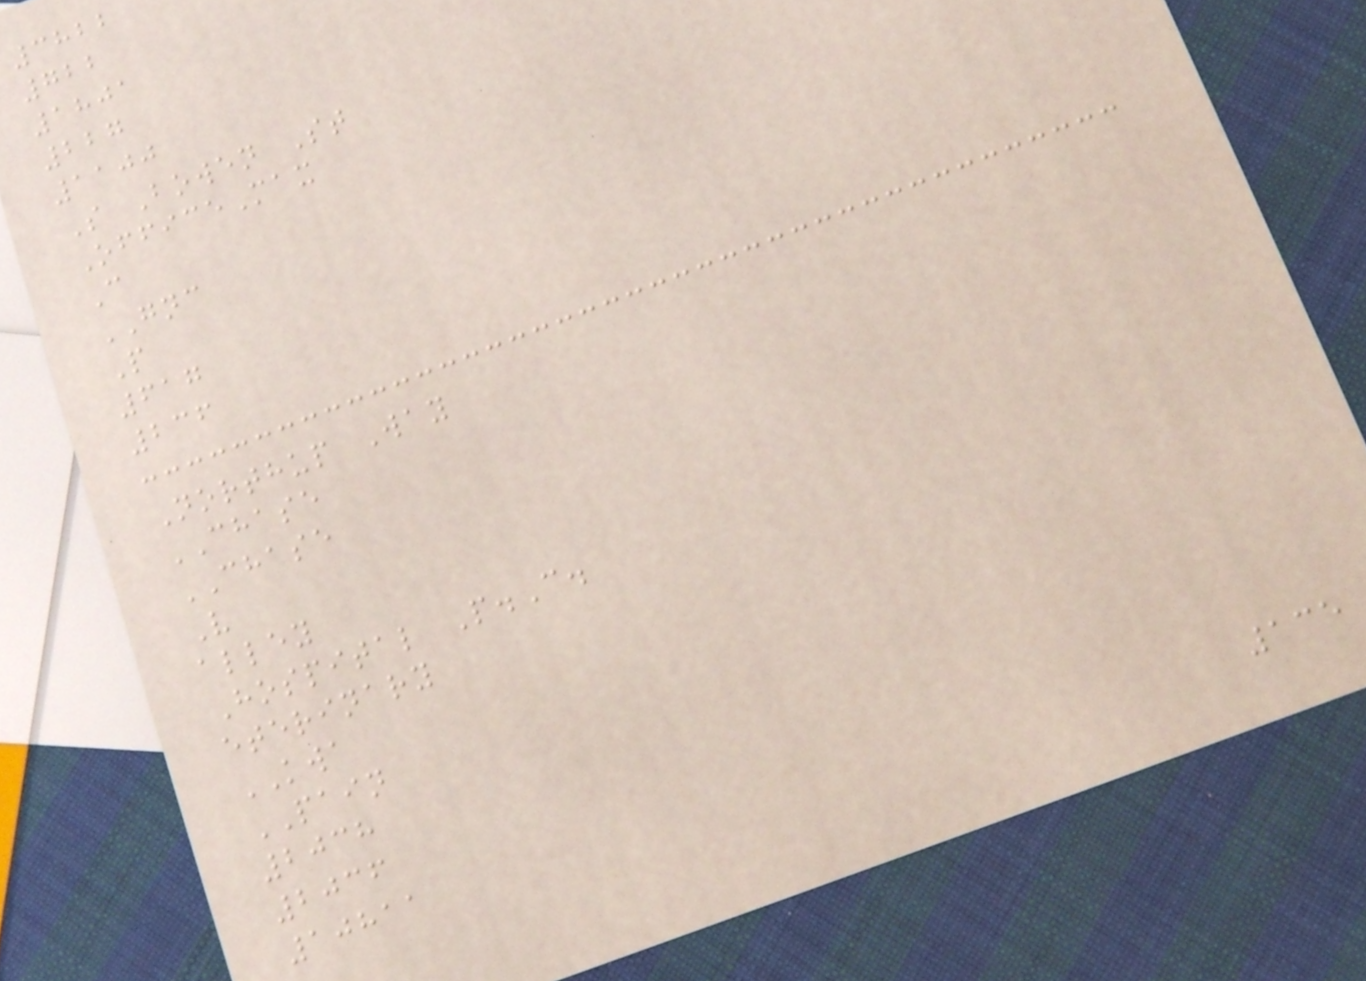3822
722
1801
227
1100
S Bowen St
OfficeMax
C
GNC
P
617
236
Northup Way
CHASE
CHASE
V
alley
Hospital P.C.
eterinary
KWA
PAIN
2038
2036
10811
135
